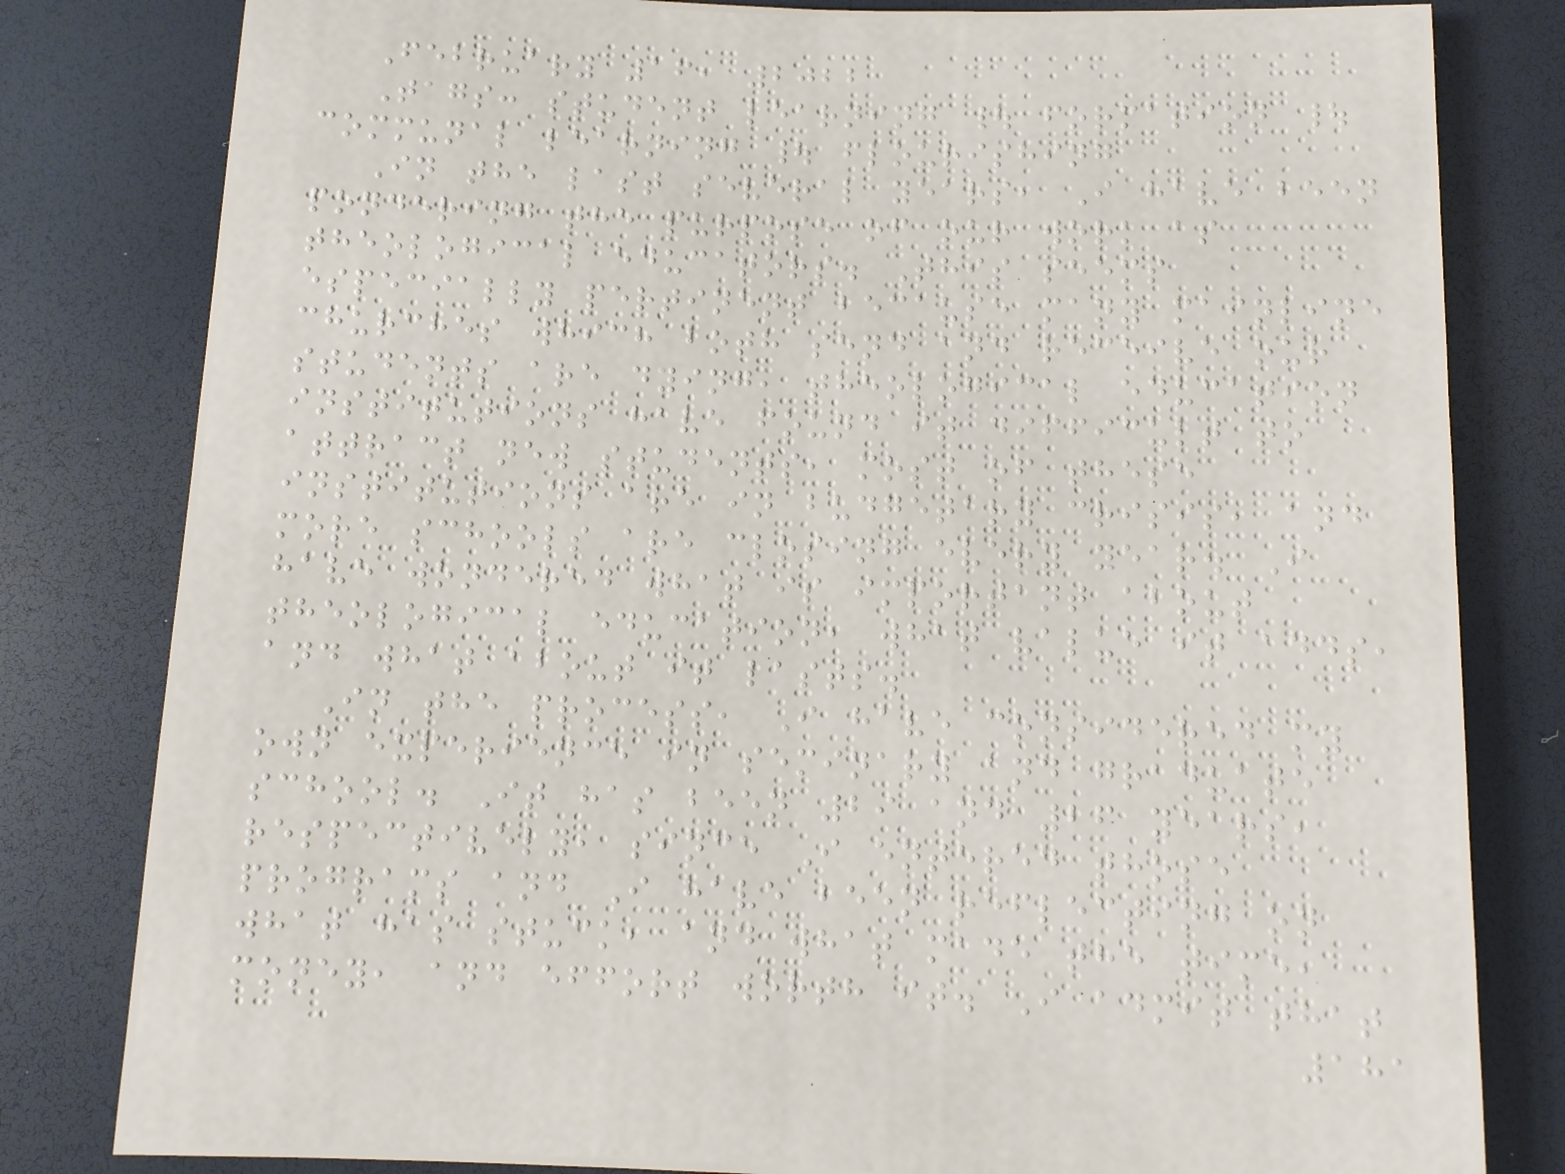February 16, 2022
Tags: student learning | formation |
communal learning | flourishing
In the last several years, I have been
pondering the purpose of our work as
theological educators. This seems
especially pertinent because many mainline
churches which both send and receive our
students are dying, theological education
institutions have found it difficult to
attract new students, most of these
institutions are in budgetary crisis, and
more schools are closing every year. I
have wondered what is important about
theological education, what value it adds,
and what about it lasts.
In the process, I have considered my
own experience in seminary and graduate
school. It has been 29 and 26 years,
respectively, since I entered those
programs and I have been reflecting on
what has stuck, and what made the time,
money, and effort worth it. I admit that
181
